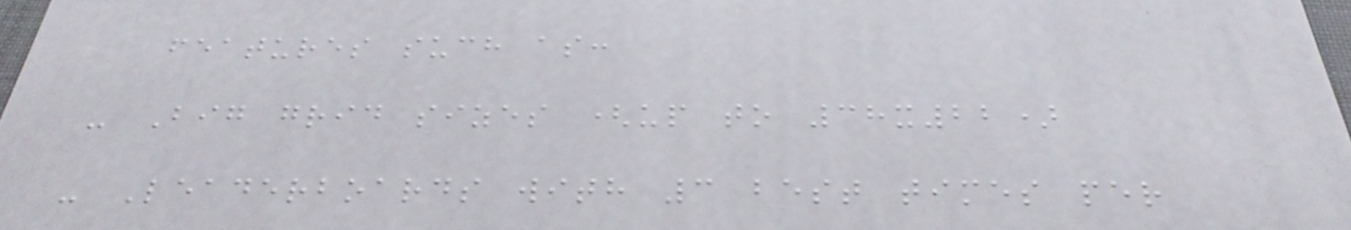features such as:
- Big grid sizes (up to 38x22)
- Leaderboards with 3 best times per
